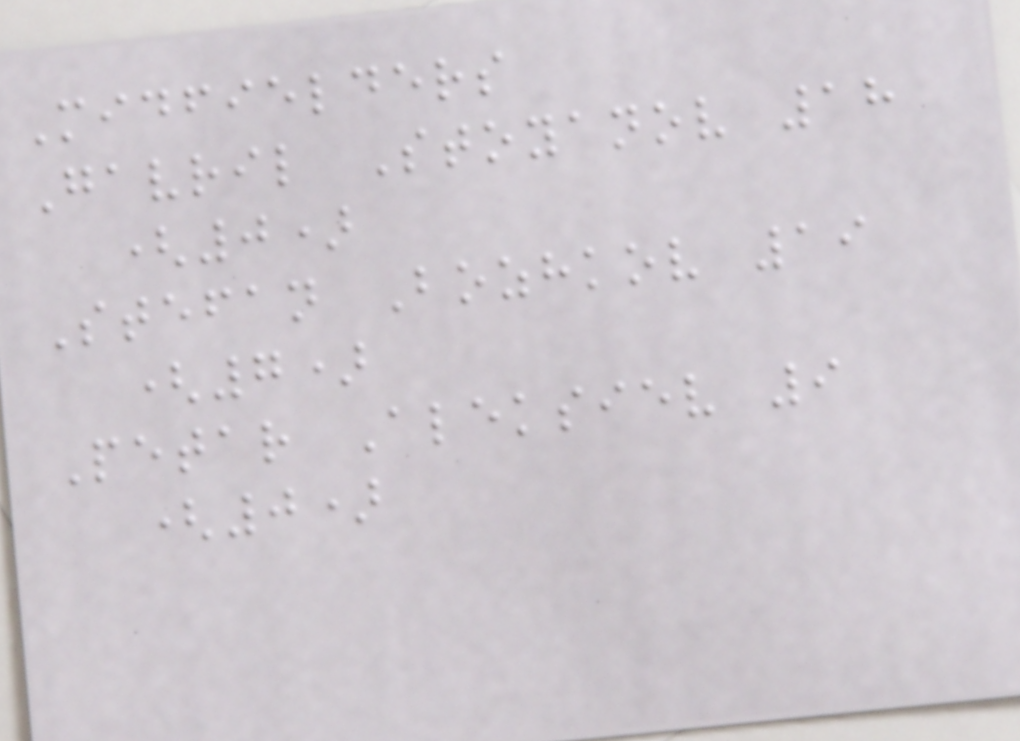Midfielders
Gavril Stoyanov 18
(0)
Stefan Bozhkov 19
(7)
Petar Aleksiev 9
(0)
